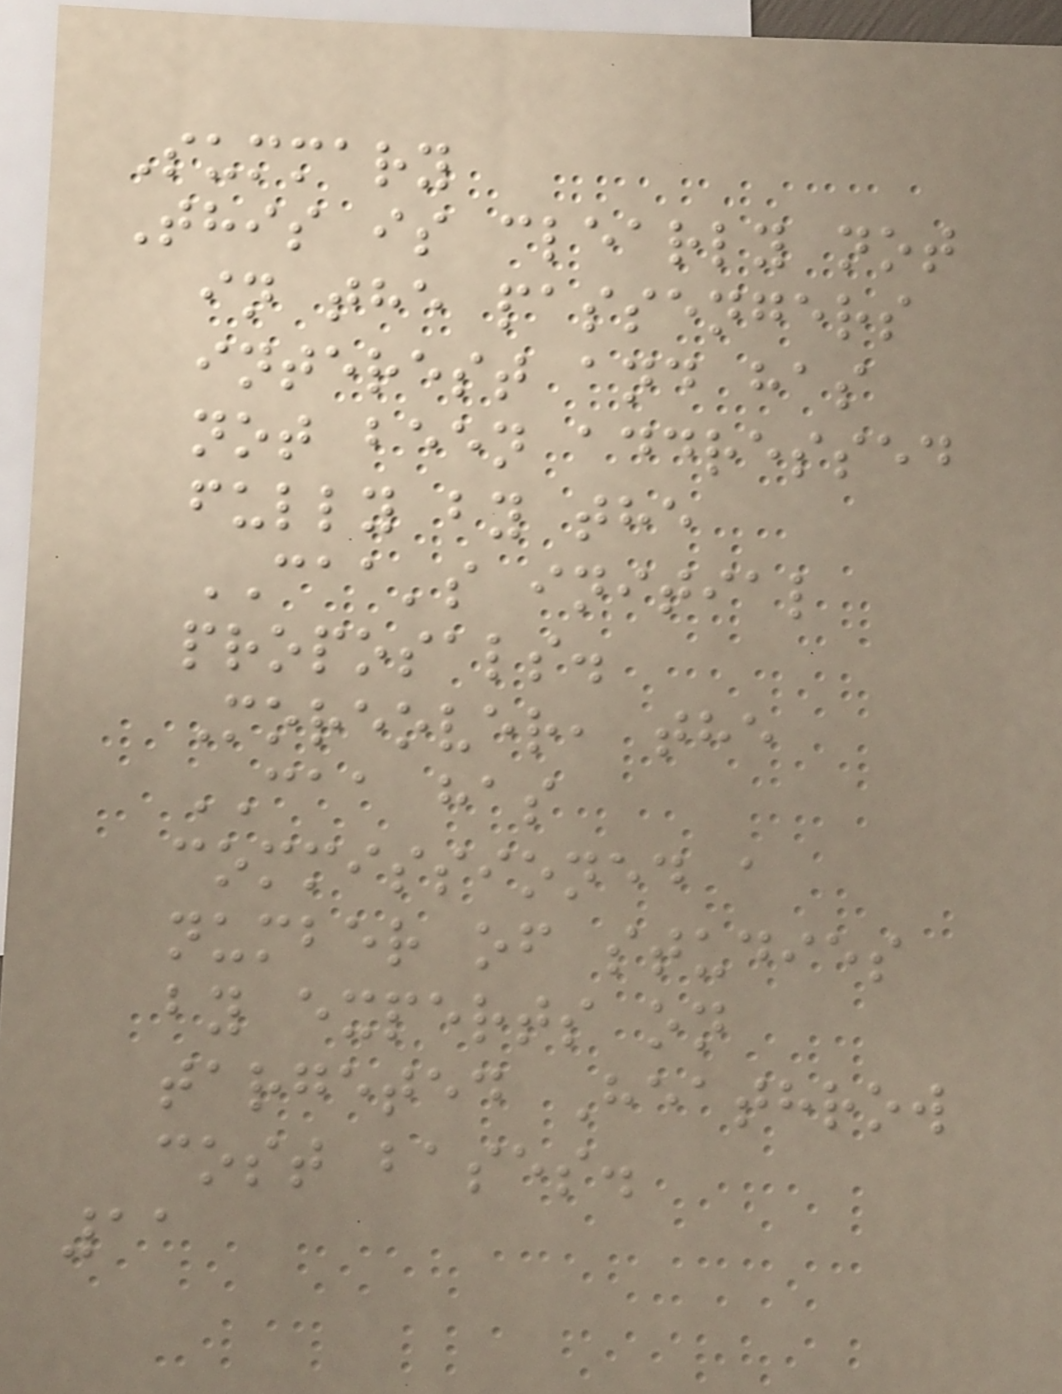Summary
This is clearly not
in the passengers
interest and has
not been addressed
fully by the
CAA's initial
proposals.
Moreover, the
CAA has
commissioned a
number of studies
by experts on
targeted Heathrow
cost bases.
11
